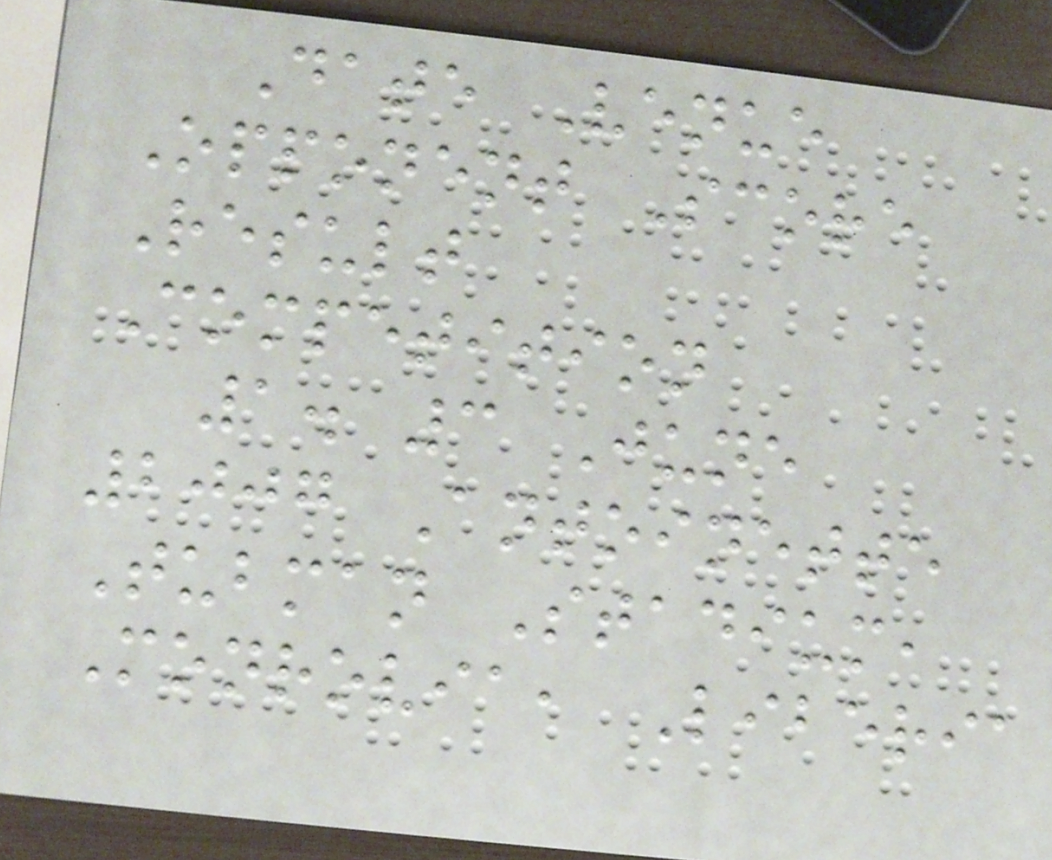Date Venue
Opponent Score
Result
Competition
1. 3 June
2007 Antoinette
Tubman Stadium,
Monrovia, Liberia
